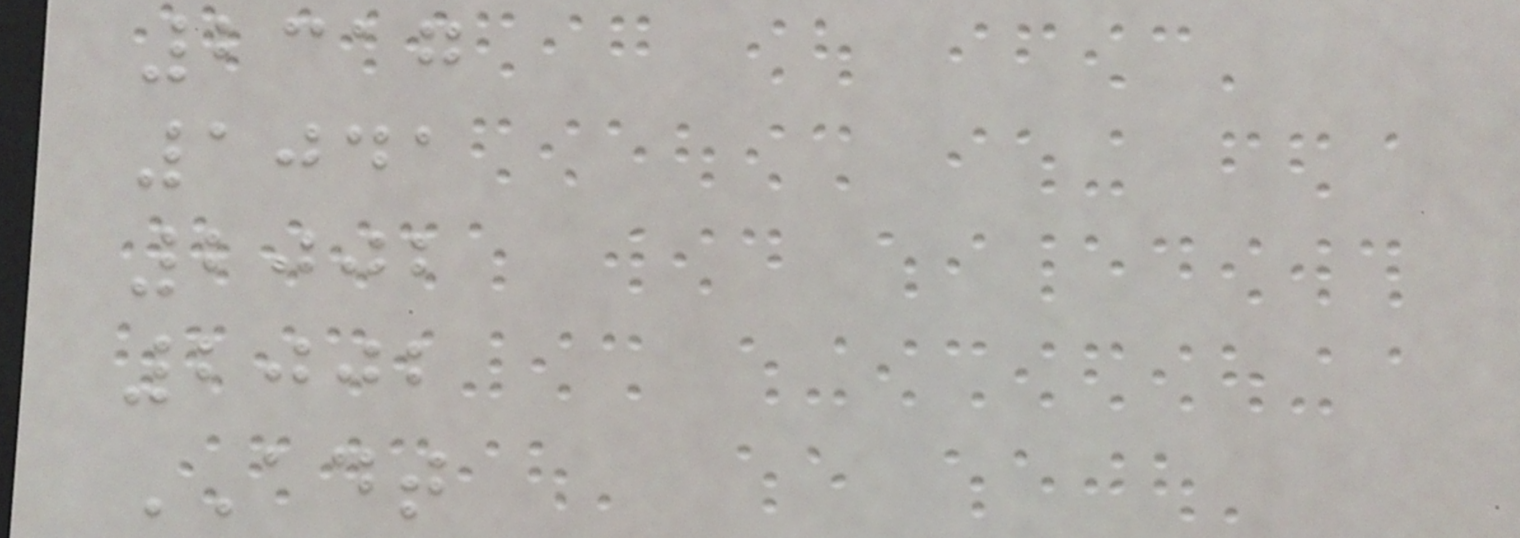2317
1041
2002
2002
ADT
